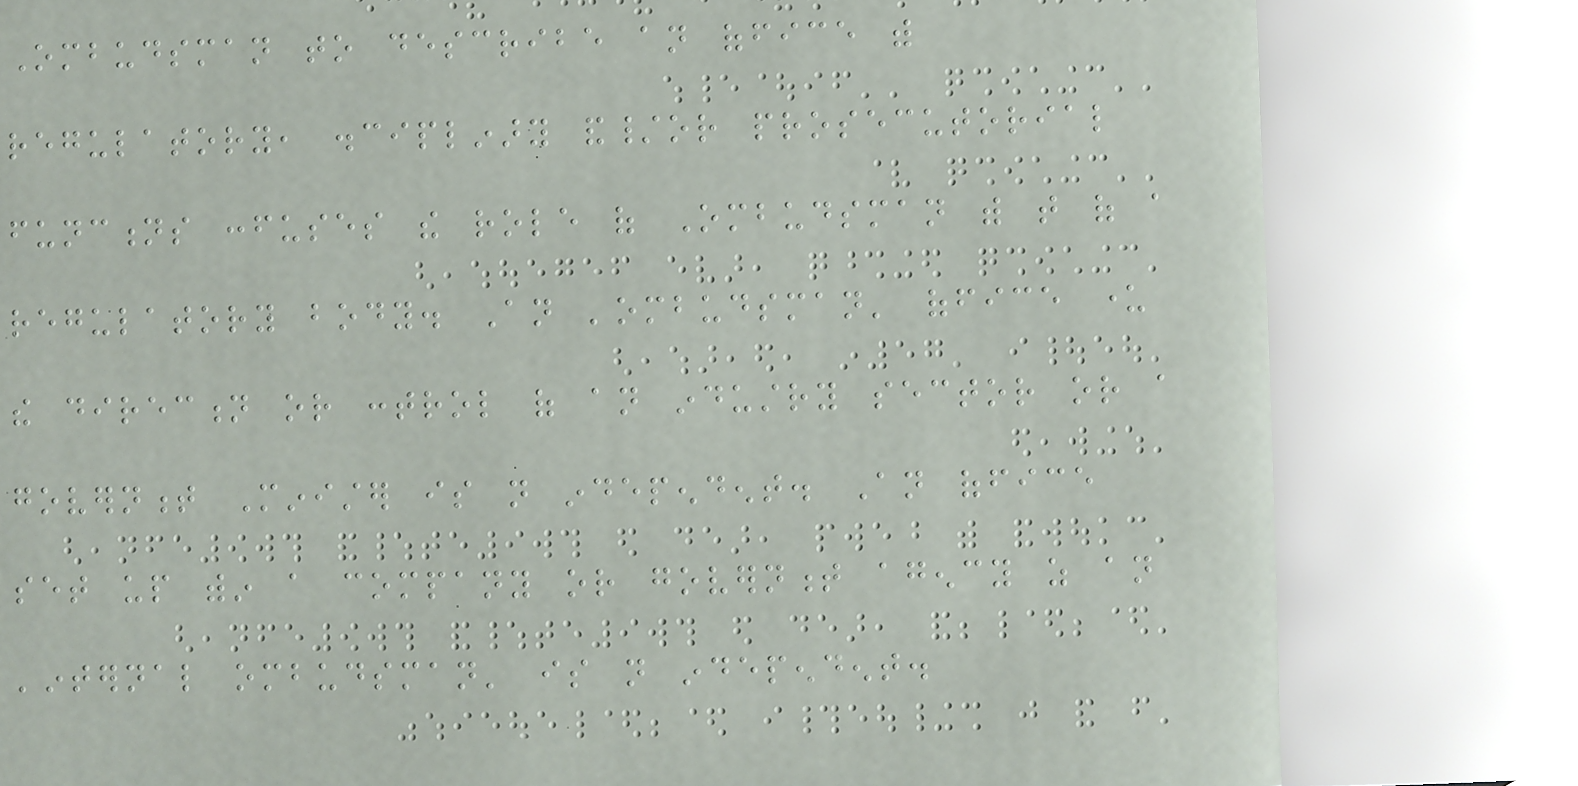Ombudsman to describe an office with
regulatory, disciplinary and/or prosecutorial
functions confuses the role of Ombudsman with that of a
regulatory body. An 'ombudsman' office under
the direction or control of an industry sector or a
government Minister is not independent. An office
set up within a company or government agency as an
'internal ombudsman' is not independent.
